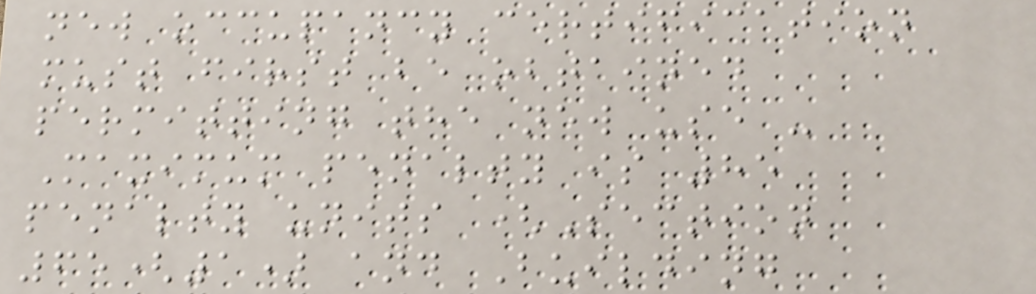new occupancy certification
must first be obtained
permitting the new use -
Maximum penalty is 85
penalty units (Section
65(1) and Building
